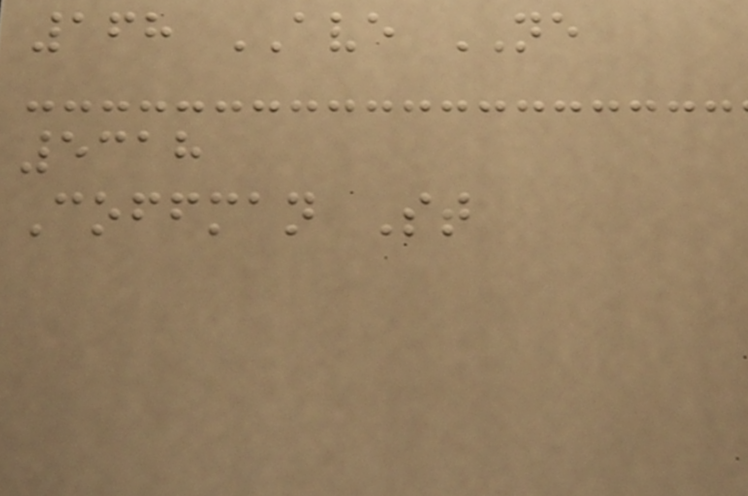168 AVE NE
5318
Coffman St
